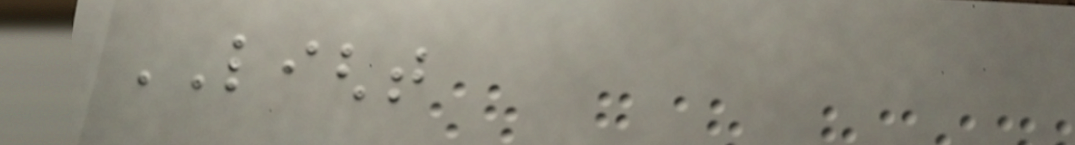LIGHT
